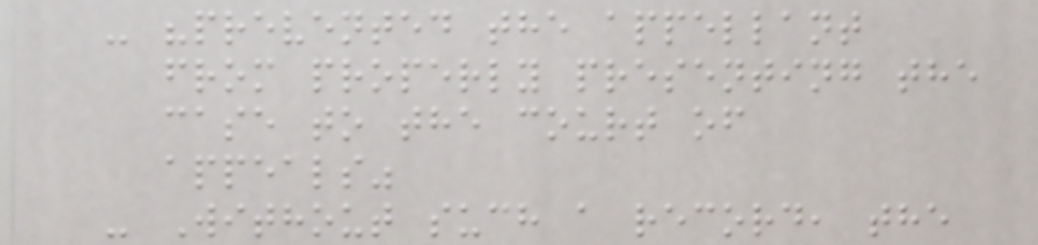- "prevented the appellant
from properly presenting the
case to the court of
appeals"
- Without such a record, the
